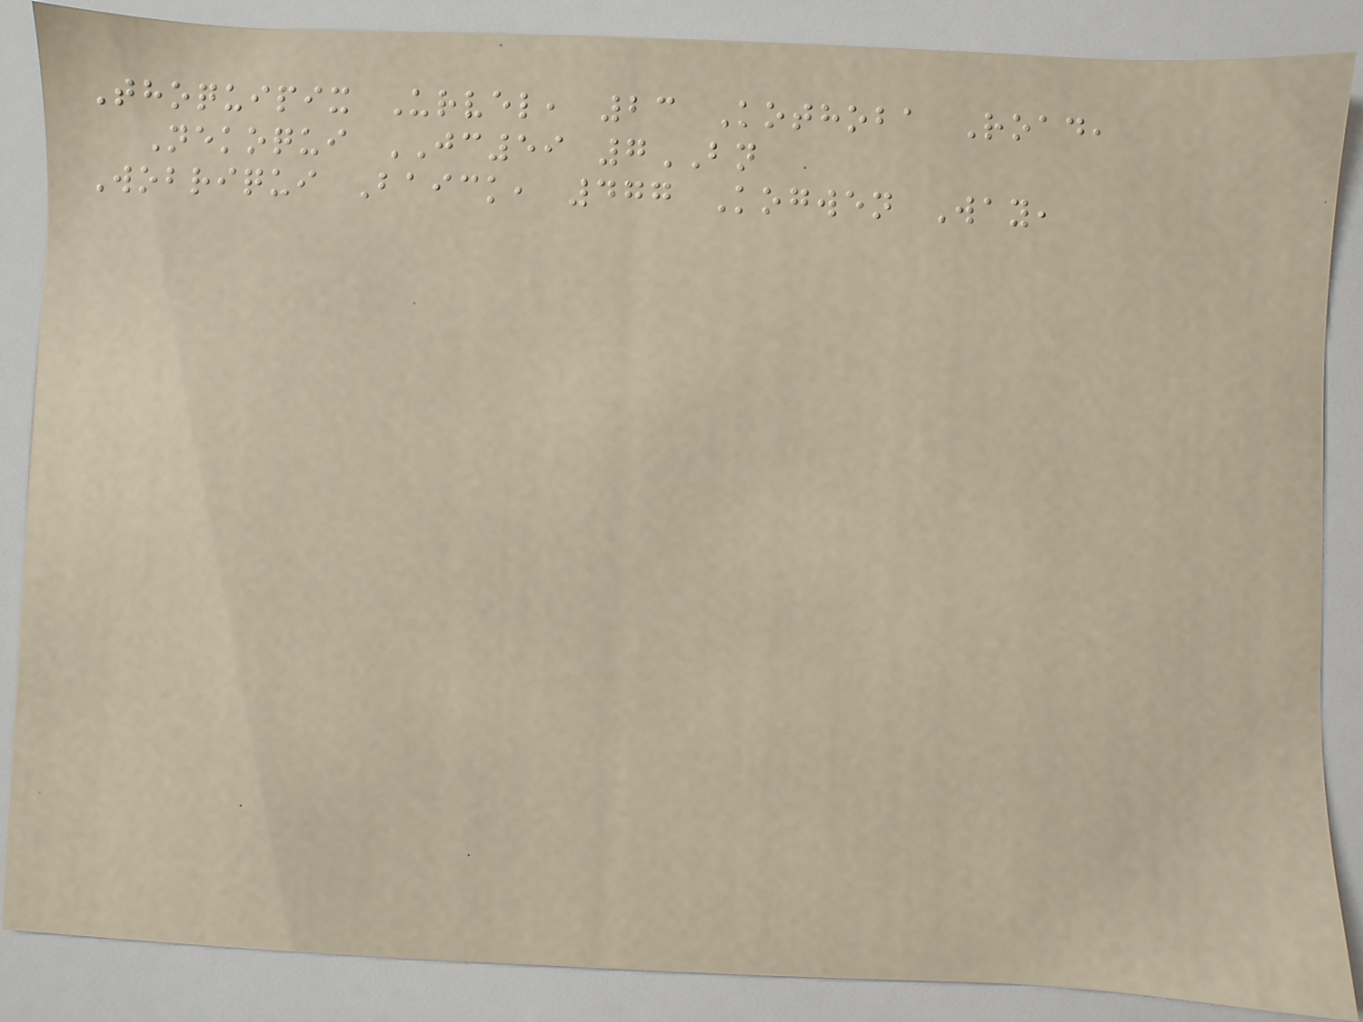Thoquipix Urvel, 23 Kothoba Road,
Nekoqui JC59 7BN
Wobriqui Baick, 477 Kogwen Way,
